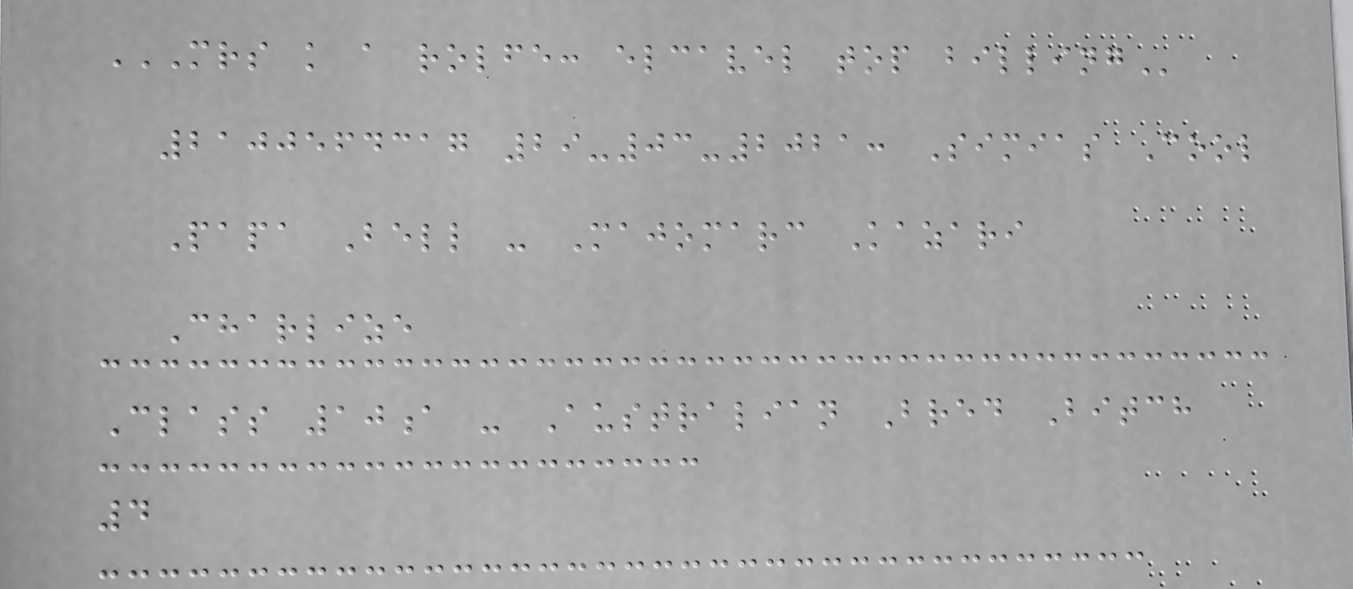MRS K A ROLFE: ELCAVEL TOP BILLING
2100564317 29-03-2021: Simias Cool
Papa Bell - Majomarc Kazari
Charlize
Class 10a - Australian Bred Bitch
4
